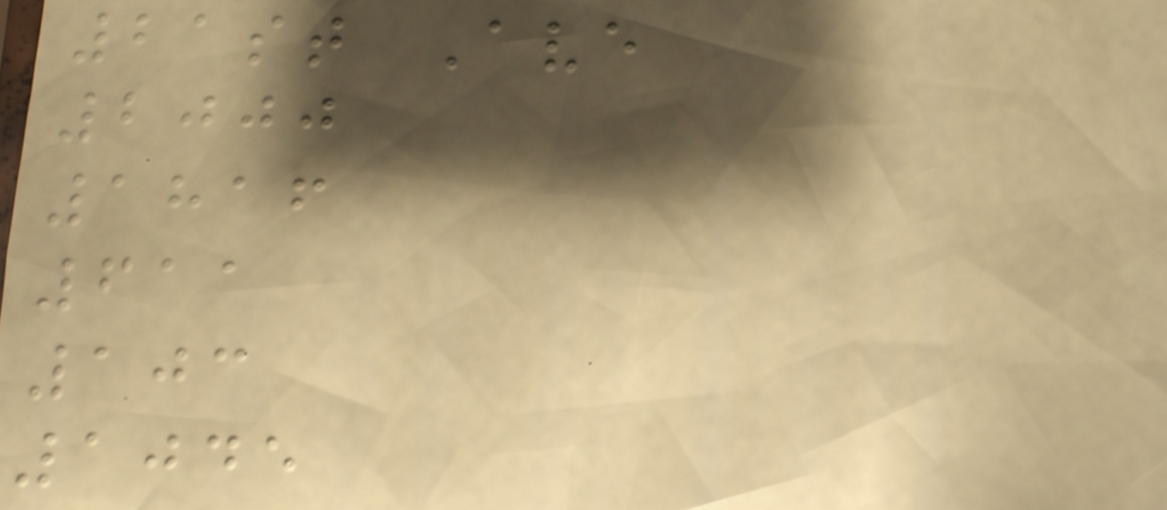21st Ave
2000
1816
611
103
1045
